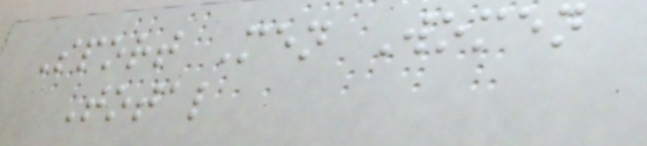Sport Men Women
Total
